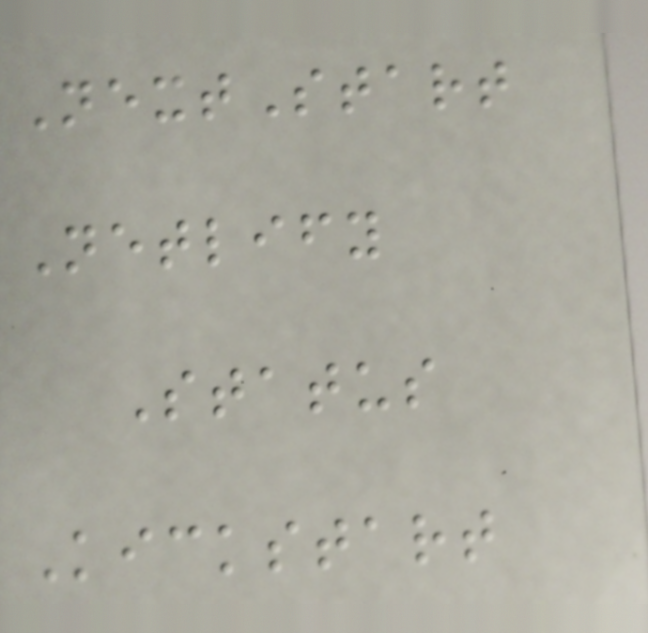NextStart
Netlify
Status
Kickstart
